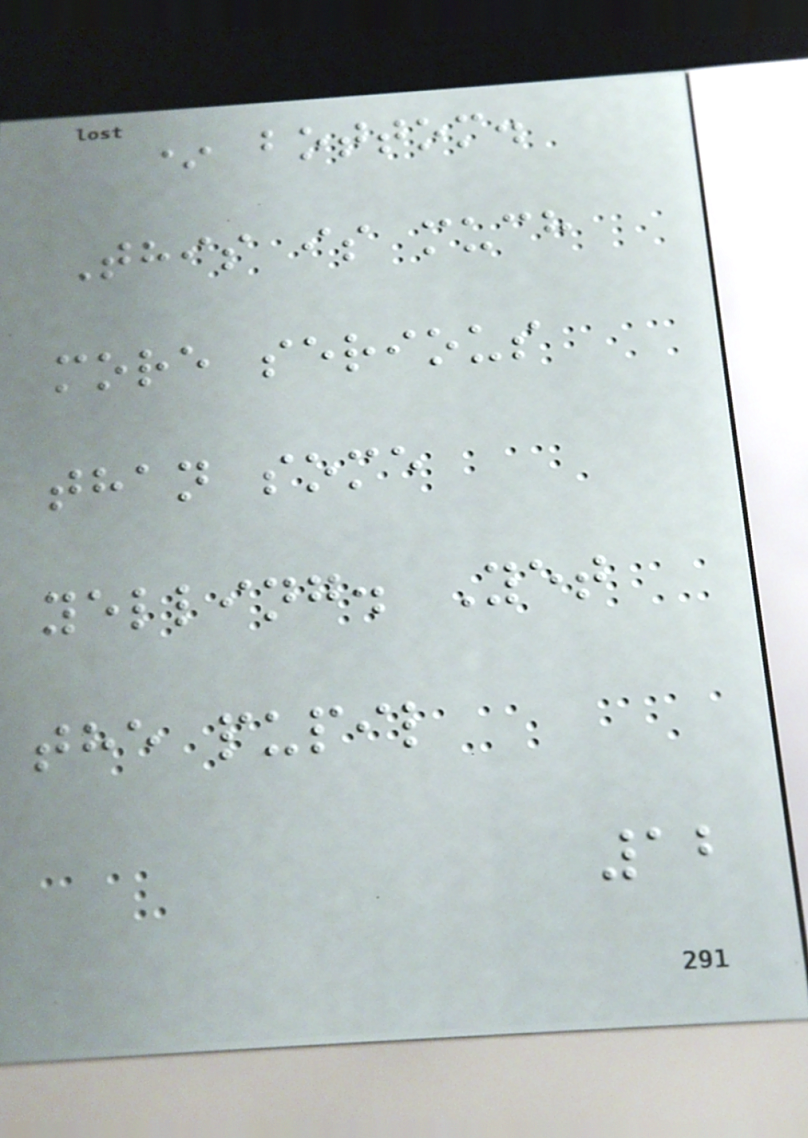* bottom.
This is much
more serious
than some
yelling. Yet
the pupil
12
